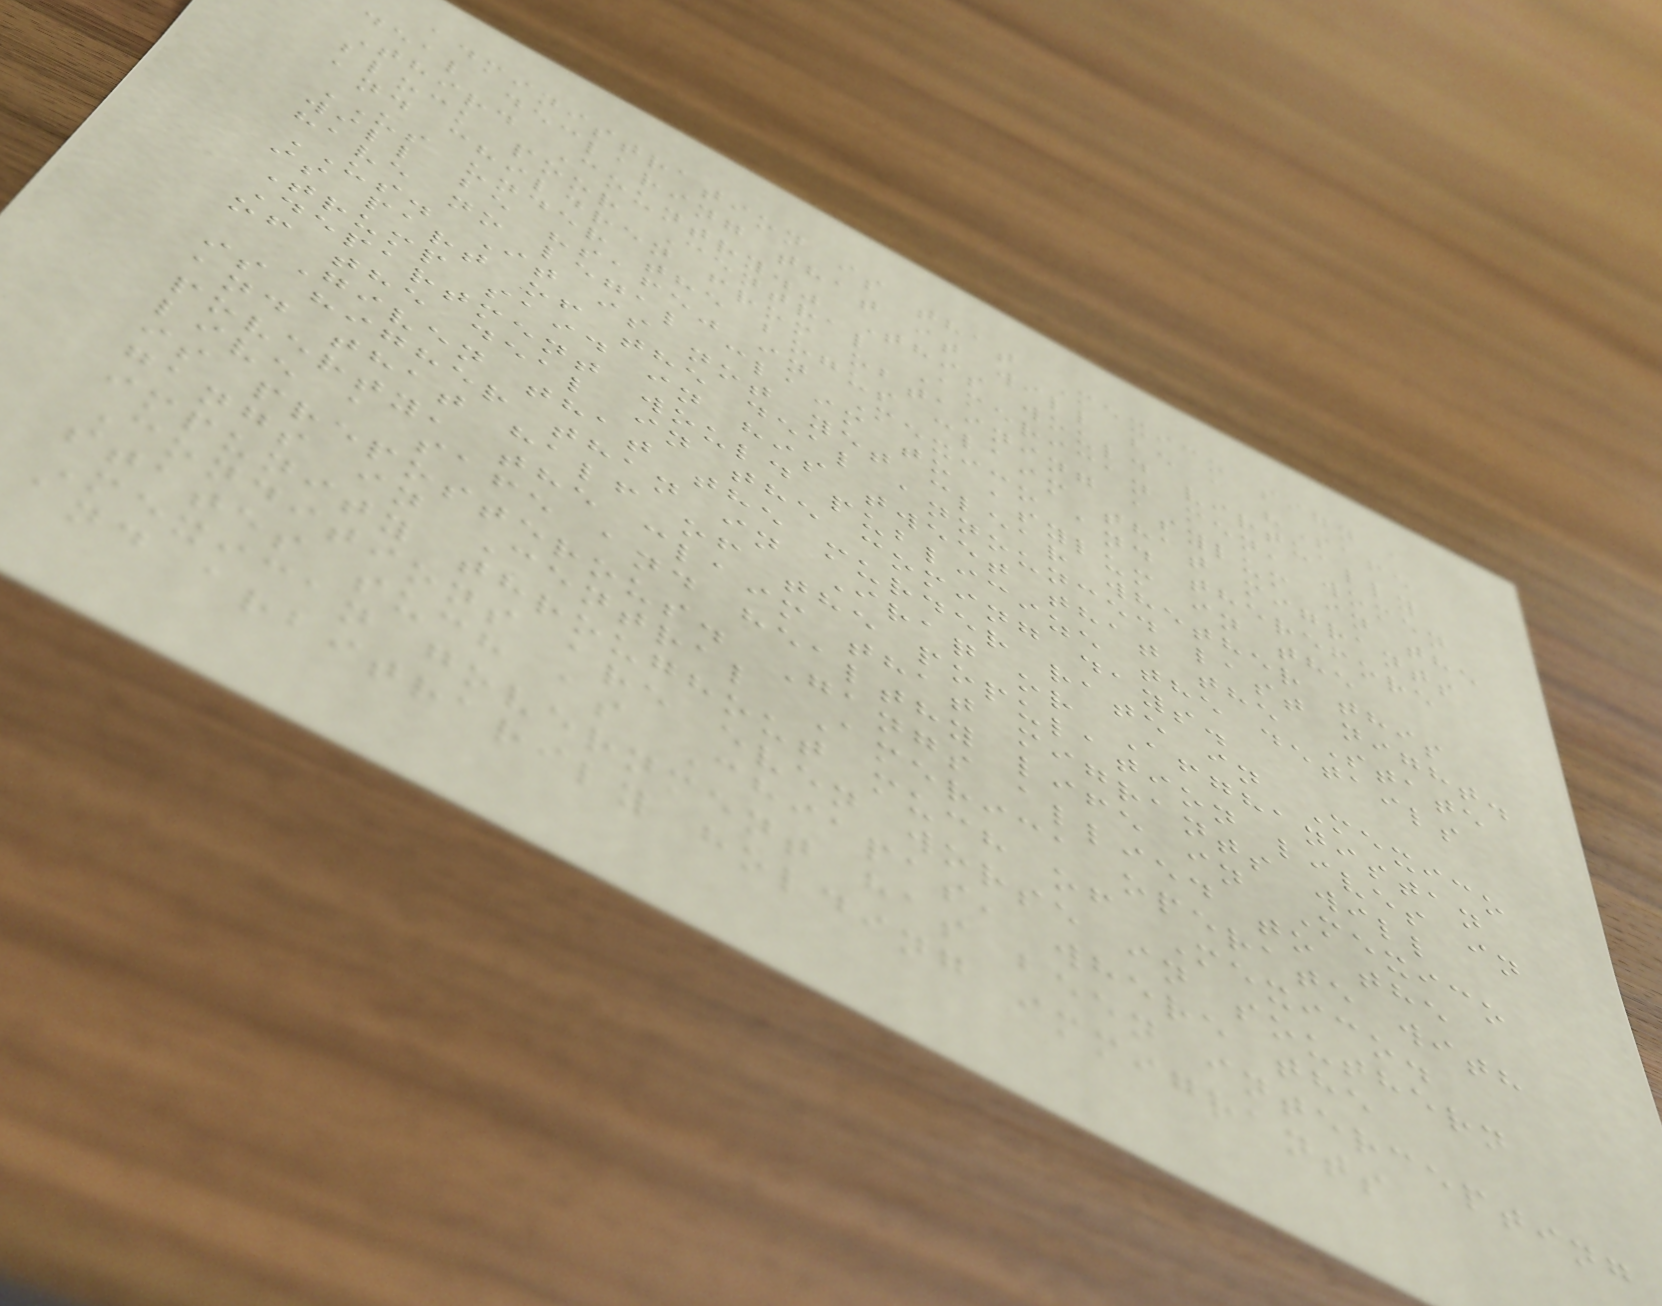administration is that Mexico sign a
deal declaring that it will be a "Safe
Third Country." This would virtually
block poor Central American men, women
and children from obtaining asylum in the
US under the bogus claim that migrants
will be "safe" in Mexico and therefore
have no legal claim to asylum in the
US. It is not yet clear whether this
is part of the deal announced last night.
Trump said in his tweet that the State
Department would publicize the details
of the deal in the coming days.
Given that the murder rate in Mexico
is higher than in Iraq or Afghanistan
and that half of the population lives in
poverty, the claim that migrants will
live a safe and healthy life in Mexico
is preposterous. Gangs allied to the
gangs in Central America operate with
impunity throughout much of Mexico.
Conditions are even worse in southern
states such as Chiapas, where the
Mexican government has been intercepting
and arbitrarily holding immigrants
